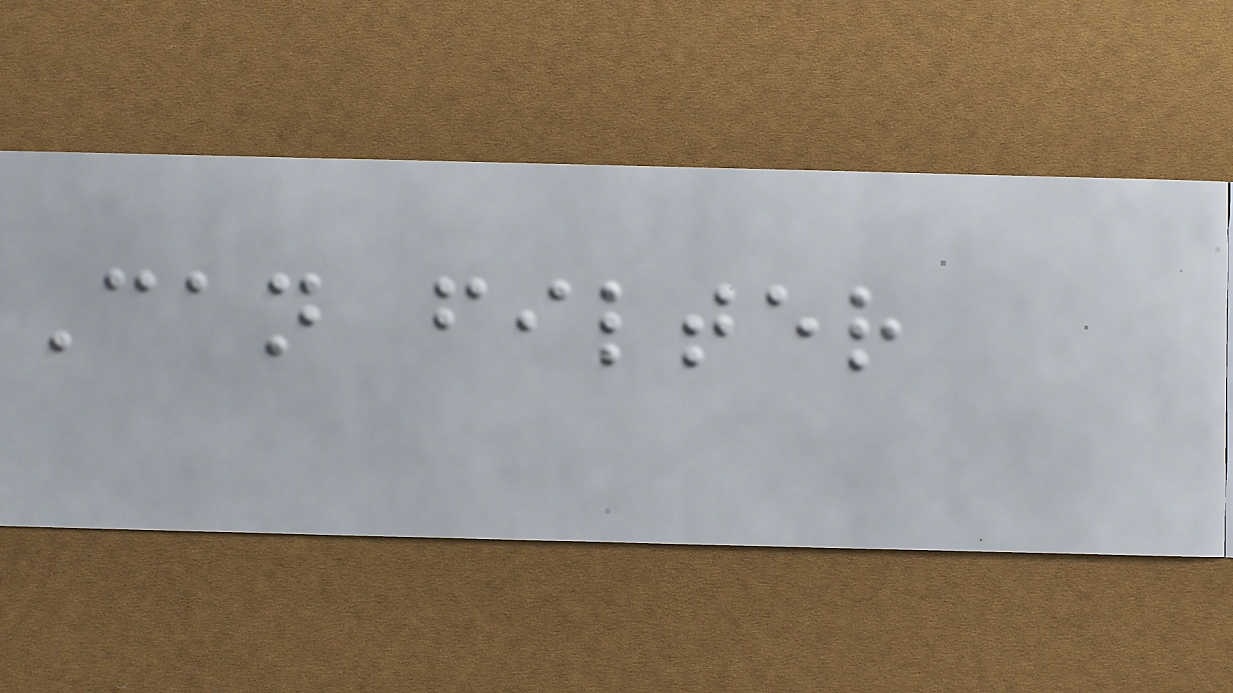Can filter
